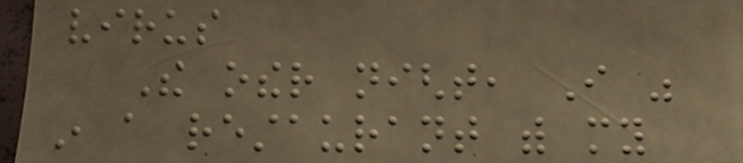virus
The other night, I was
in a restaurant with my
